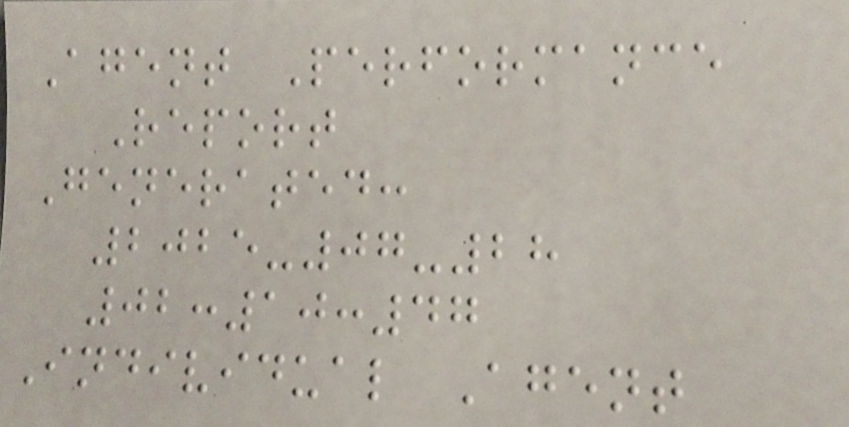Agent Performance
Report
Generated:
2025-07-28
02:10:47
Individual Agent
